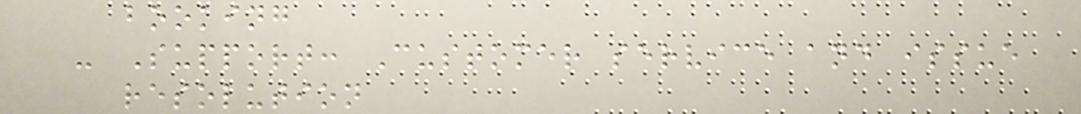booking
- Support: Customer service and issue
resolution
